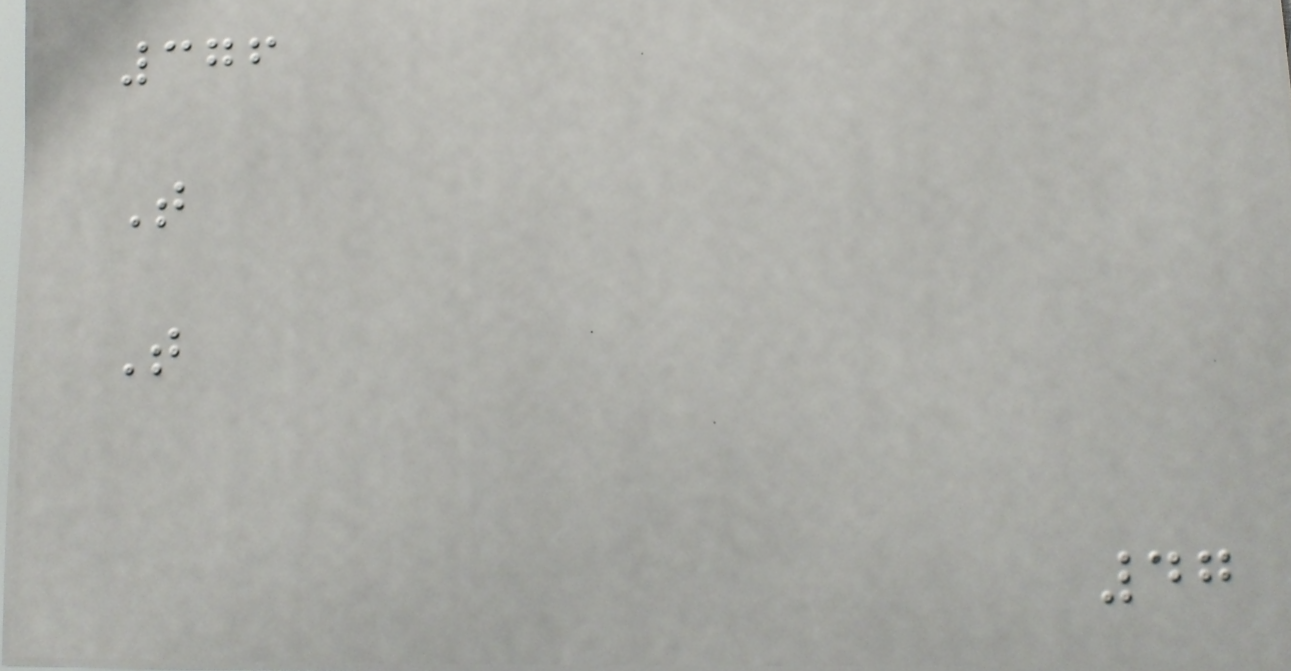376
T
T
47
